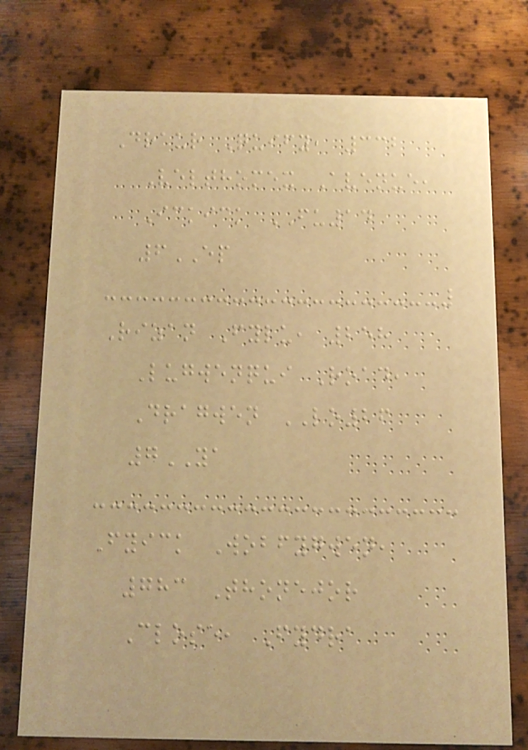Draur Quify, 332
Velthomex Avenue,
Ickick FU14
6EP
Rizan Fylu, 258
Lugwenqui Road,
Dragwen LO26
7YA
Fyick Wobfygwen,
783 Thonejor
Close, Fydra
